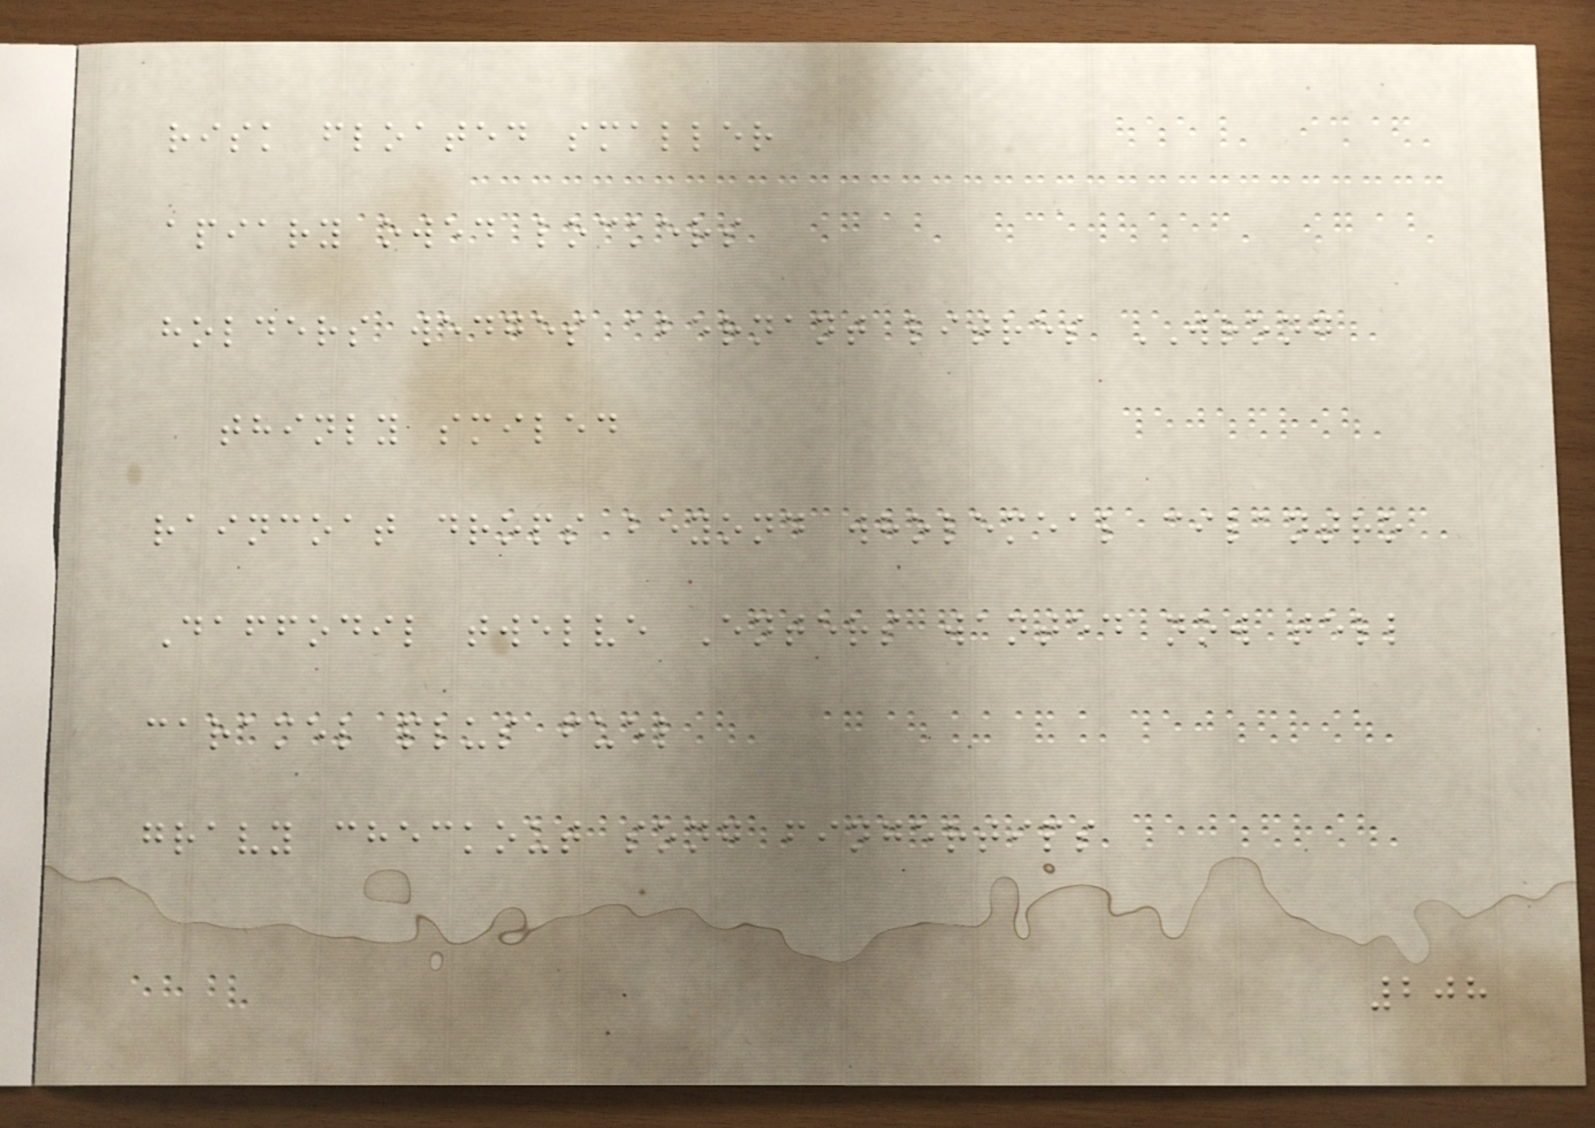risk floated smaller
apiary owed lockers
holders wedges abernant litres WRONG
thinly smiled
raincoat drops beyond wholemeal cilantro
Daffodil twelve Enters wanted now tell
caramel plus fuel
gravy checkout song fingertips
208
